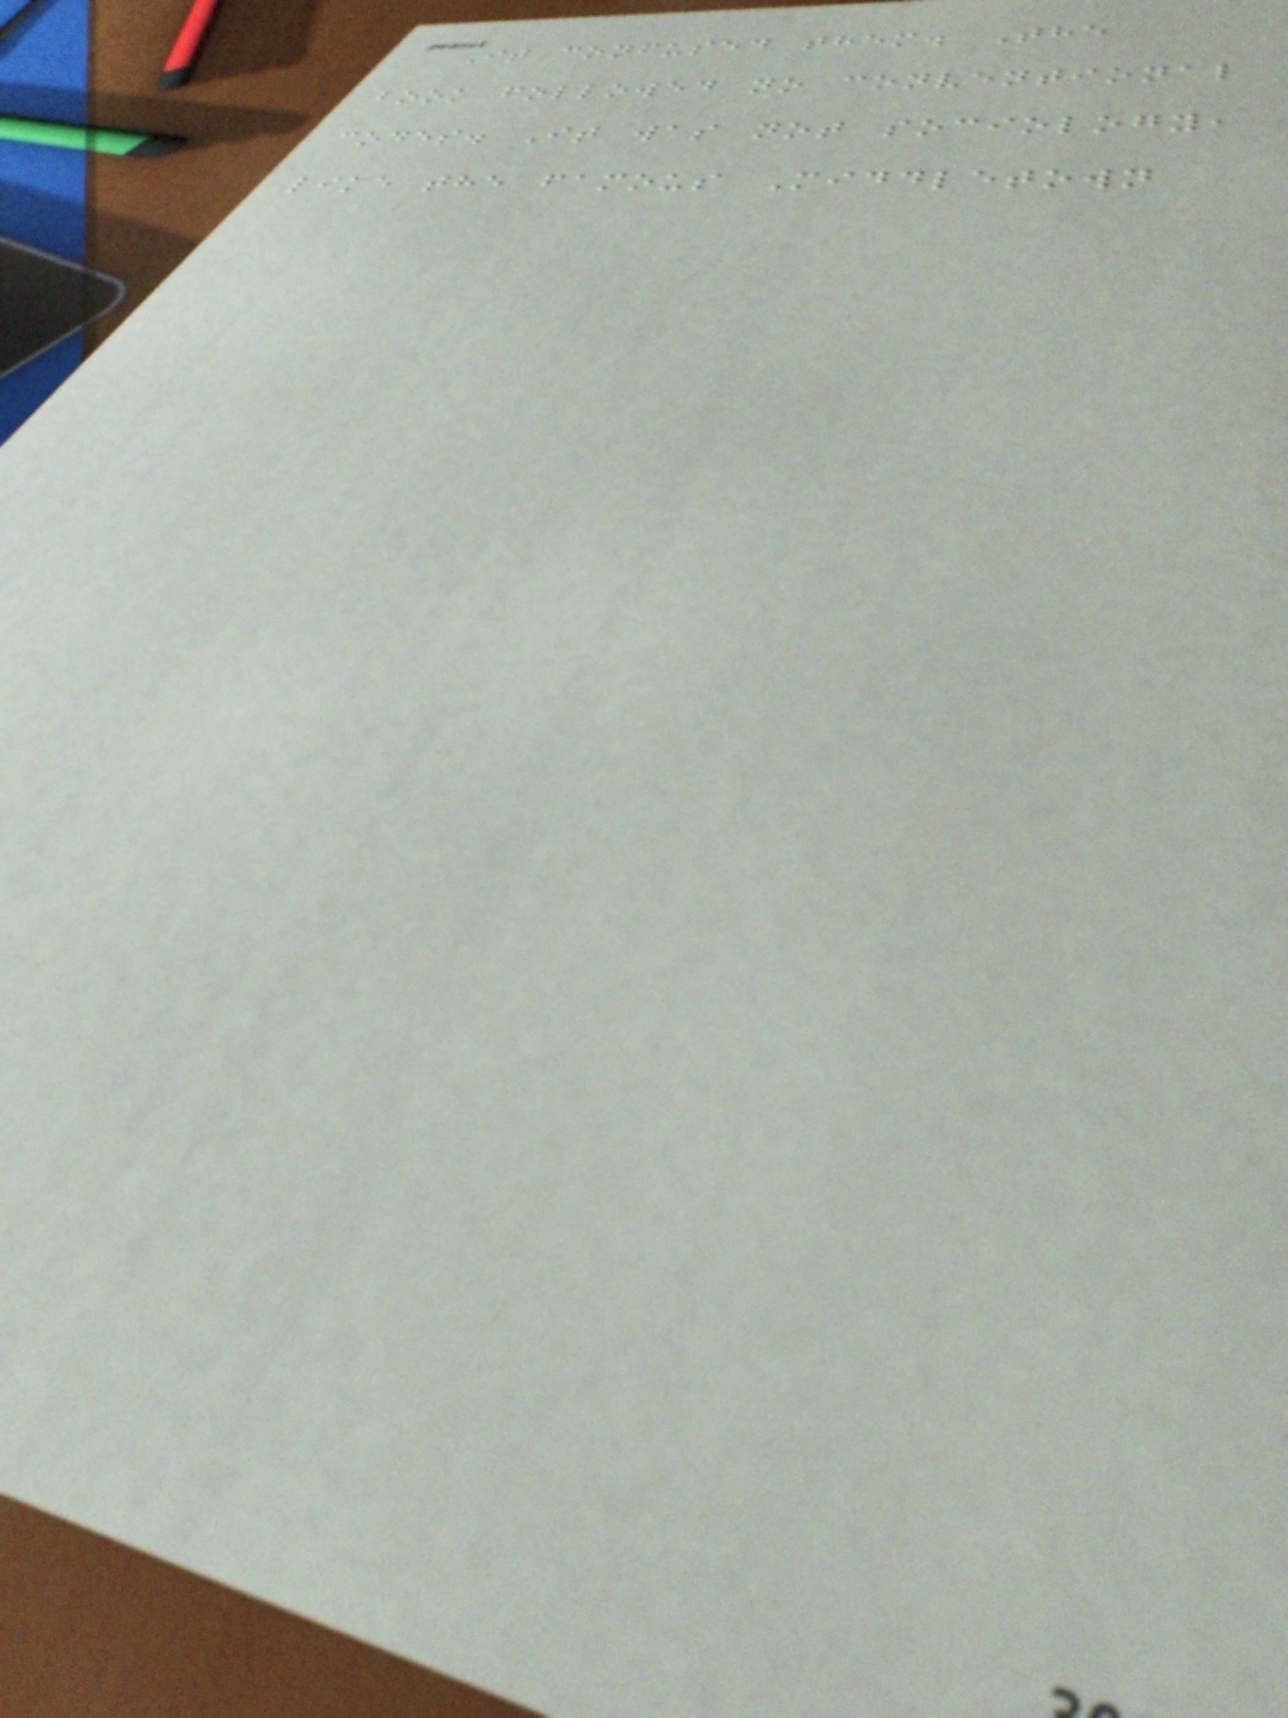It confused them. The
book followed no conventional
codes. It was not sociology,
like the famous Middletown
